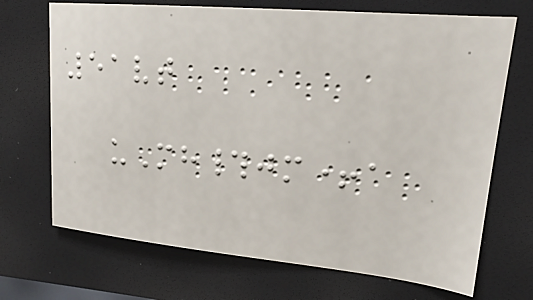51vt
uMh#jm+a
